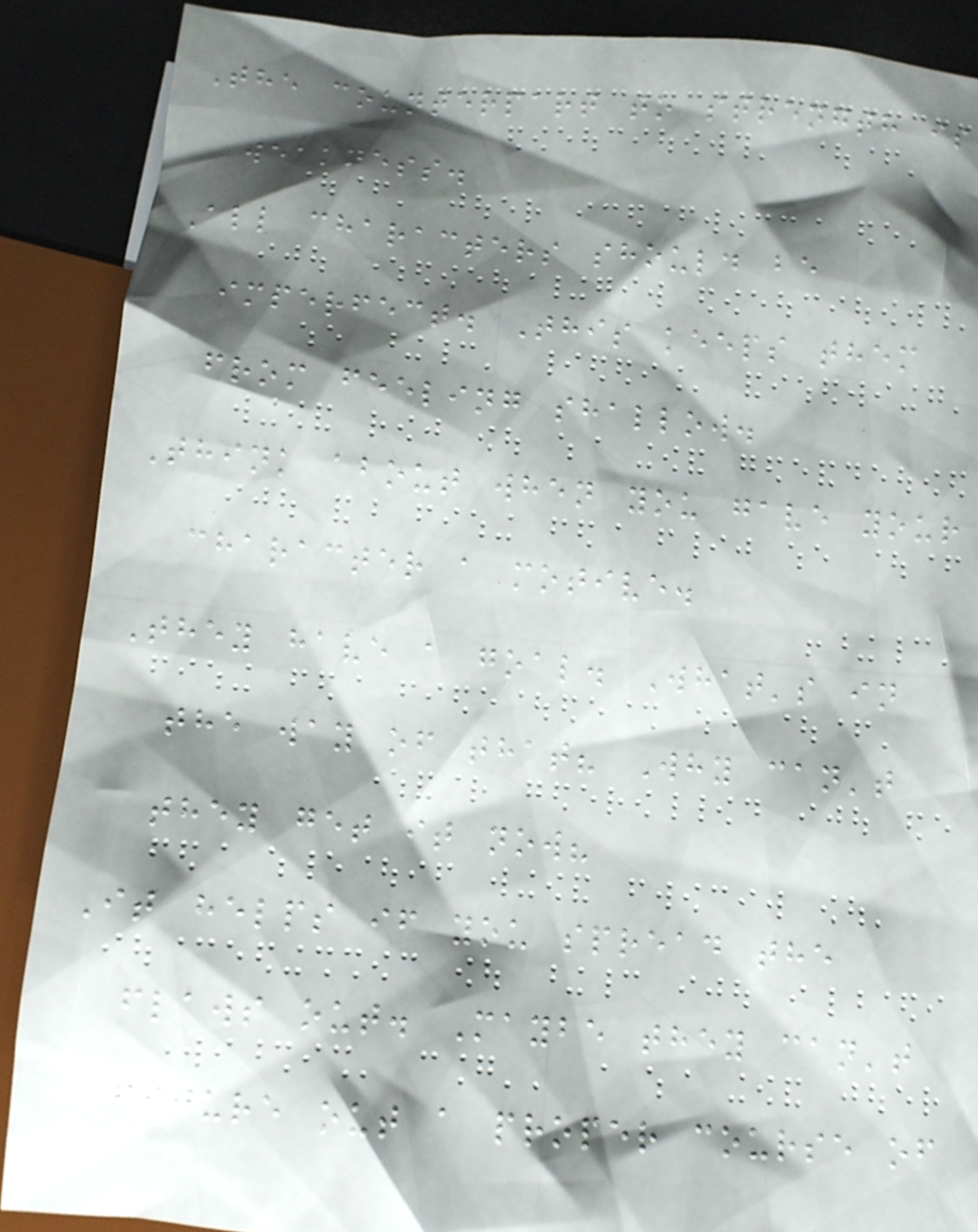The counterpart to strength is
weakness.
All characters should be
imperfect. This keeps them
from feeling shallow.
Think about when you gave your
character a motive.
They have a goal. What's in
the way of that? Why can't
they get it now?
It helps if you spread the
flaws out. Maybe they can't
figure out a proper course of
